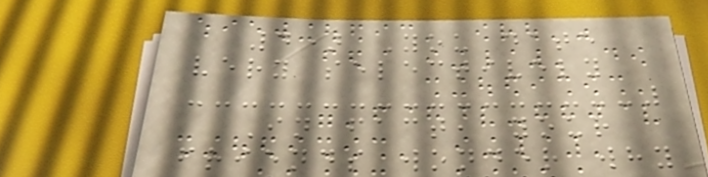4) You date
very selectively
In fact, your
friends wonder why
